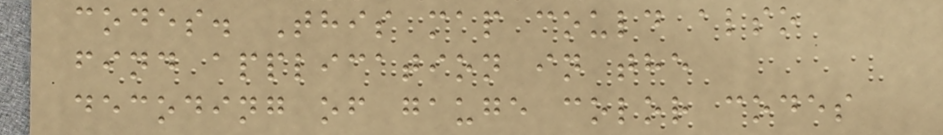codes. This map could also
find application in the
decoding of gauge color codes
